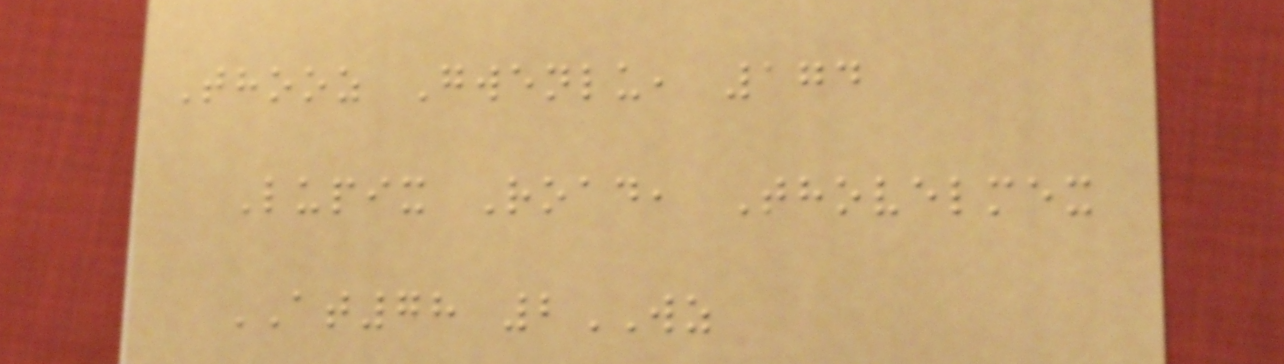Thooz Gwenlu, 174
Lupix Road, Thovelmex
AT78 2WZ
